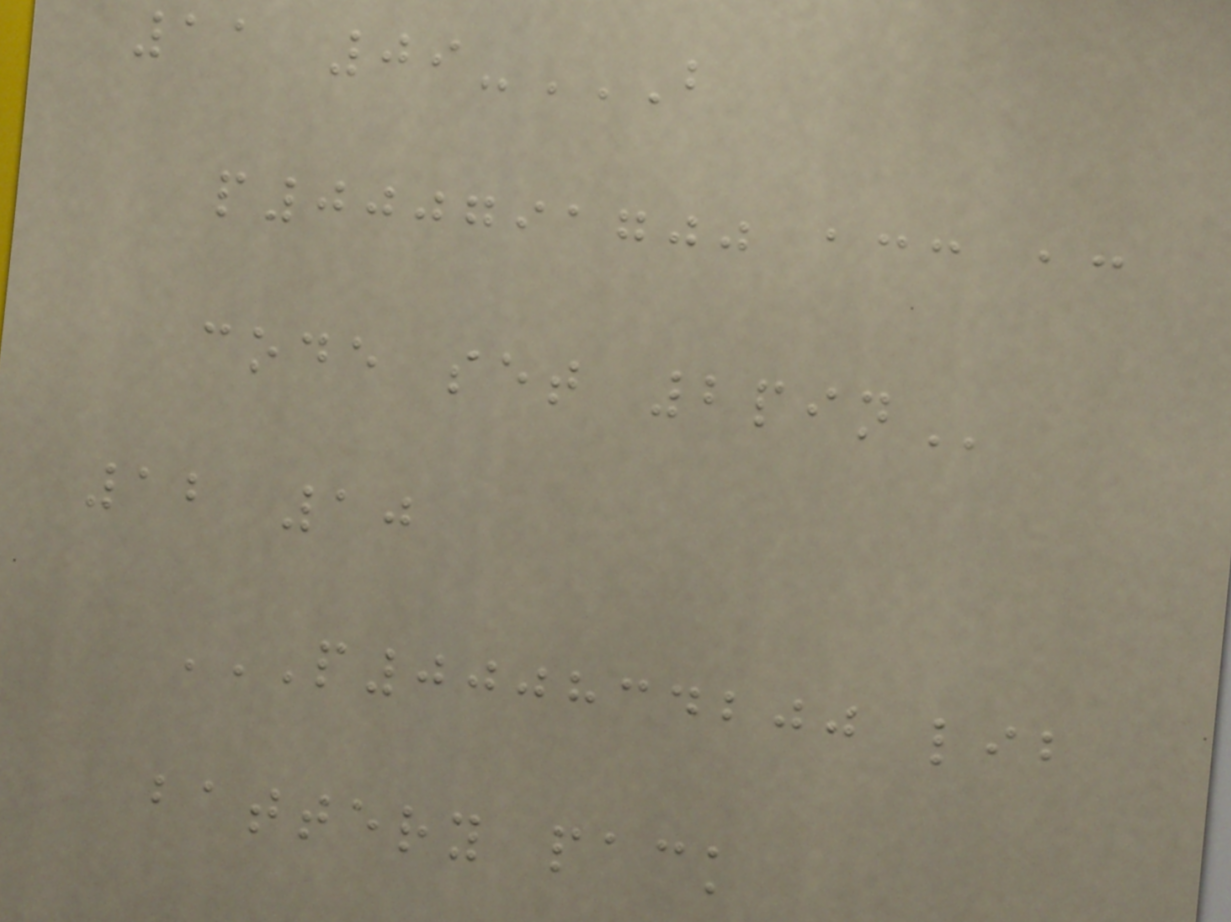11 09-B
P000791700 ACC AC
CODE SET 2PIN
12 10
P000834200 LIB
BATTERY PACK
